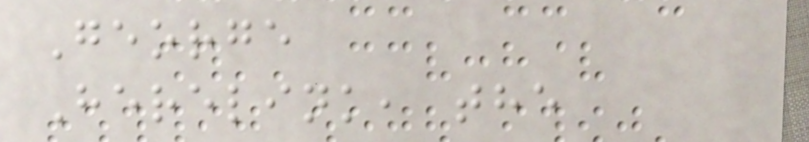George
Herelink, the
